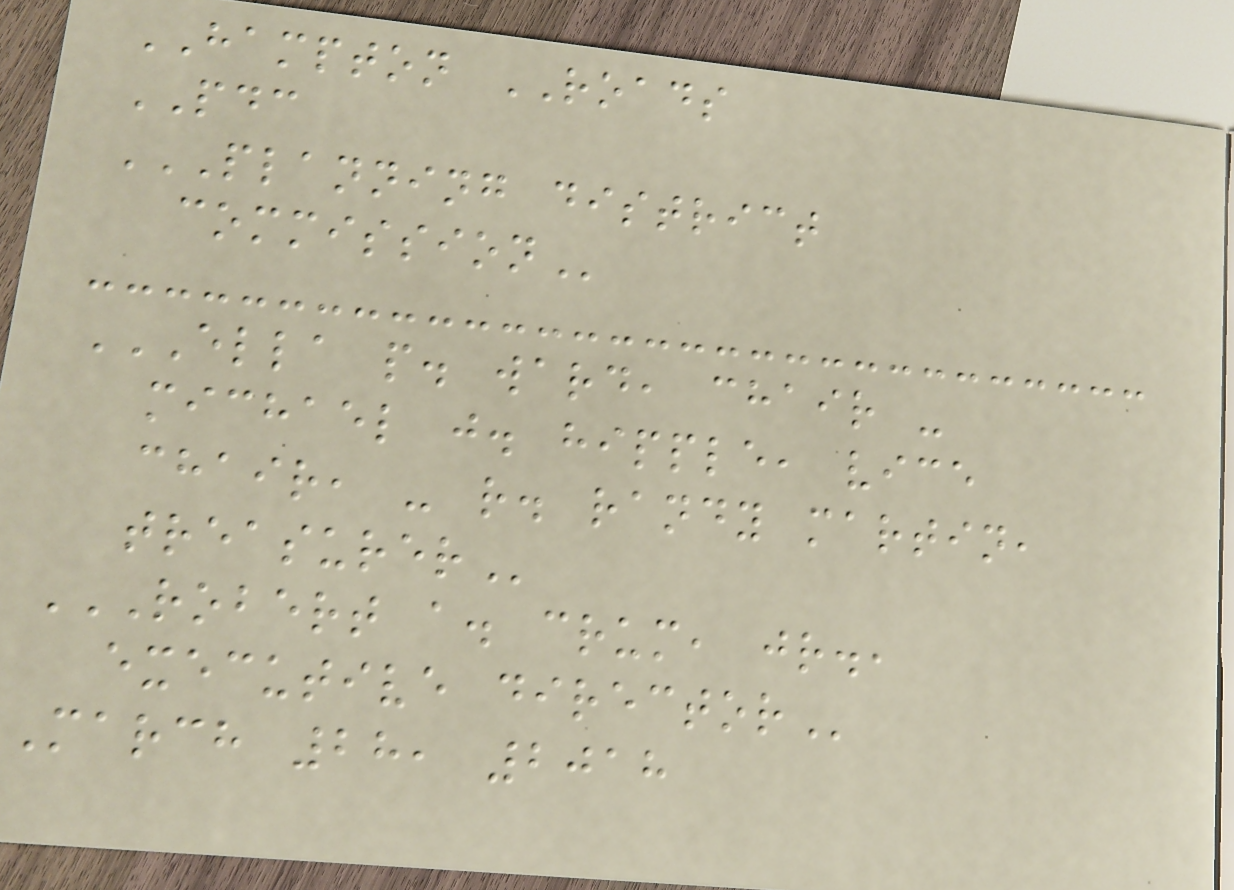HAMPTON ROADS
PDC
PLANNING DISTRICT
COMMISSION
ELLA P. WARD, CHAIR -
MICHAEL J. HIPPLE, VICE
CHAIR, - R. RANDY MARTIN,
TREASURER
ROBERT A. CRUM, JR.,
EXECUTIVE DIRECTOR
March 28, 2018
